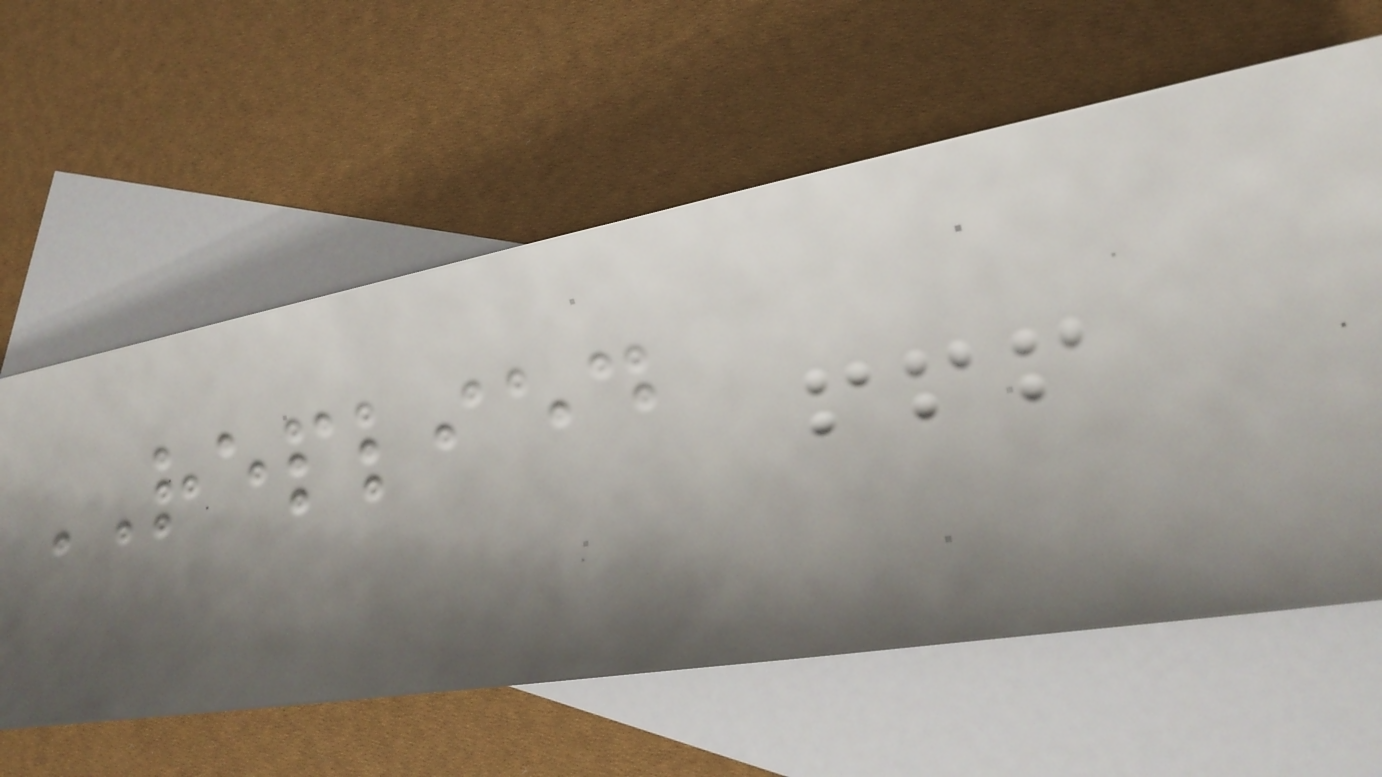REPLIED
